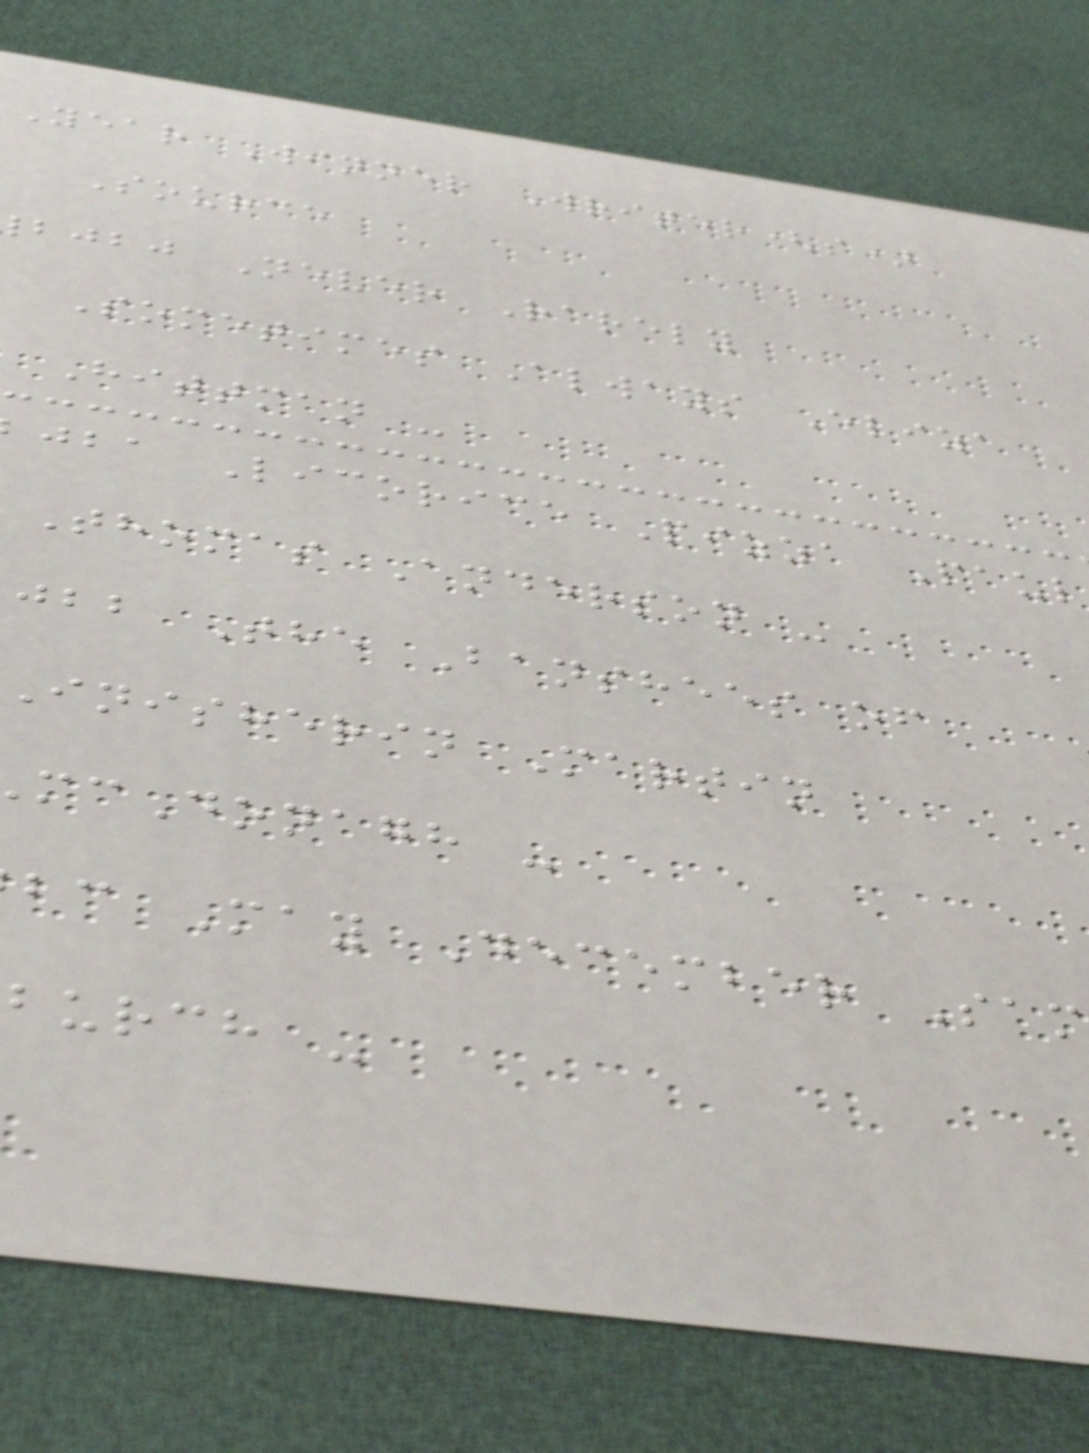Year Winner Writer(s)
Source
bjbj Never Rarely
Sometimes Always Eliza
Hittman -
jba Licorice Pizza Paul
Thomas Anderson -
jbb The Banshees of
inisherin Martin
cDonagh -
bc May December Sam
burch -
